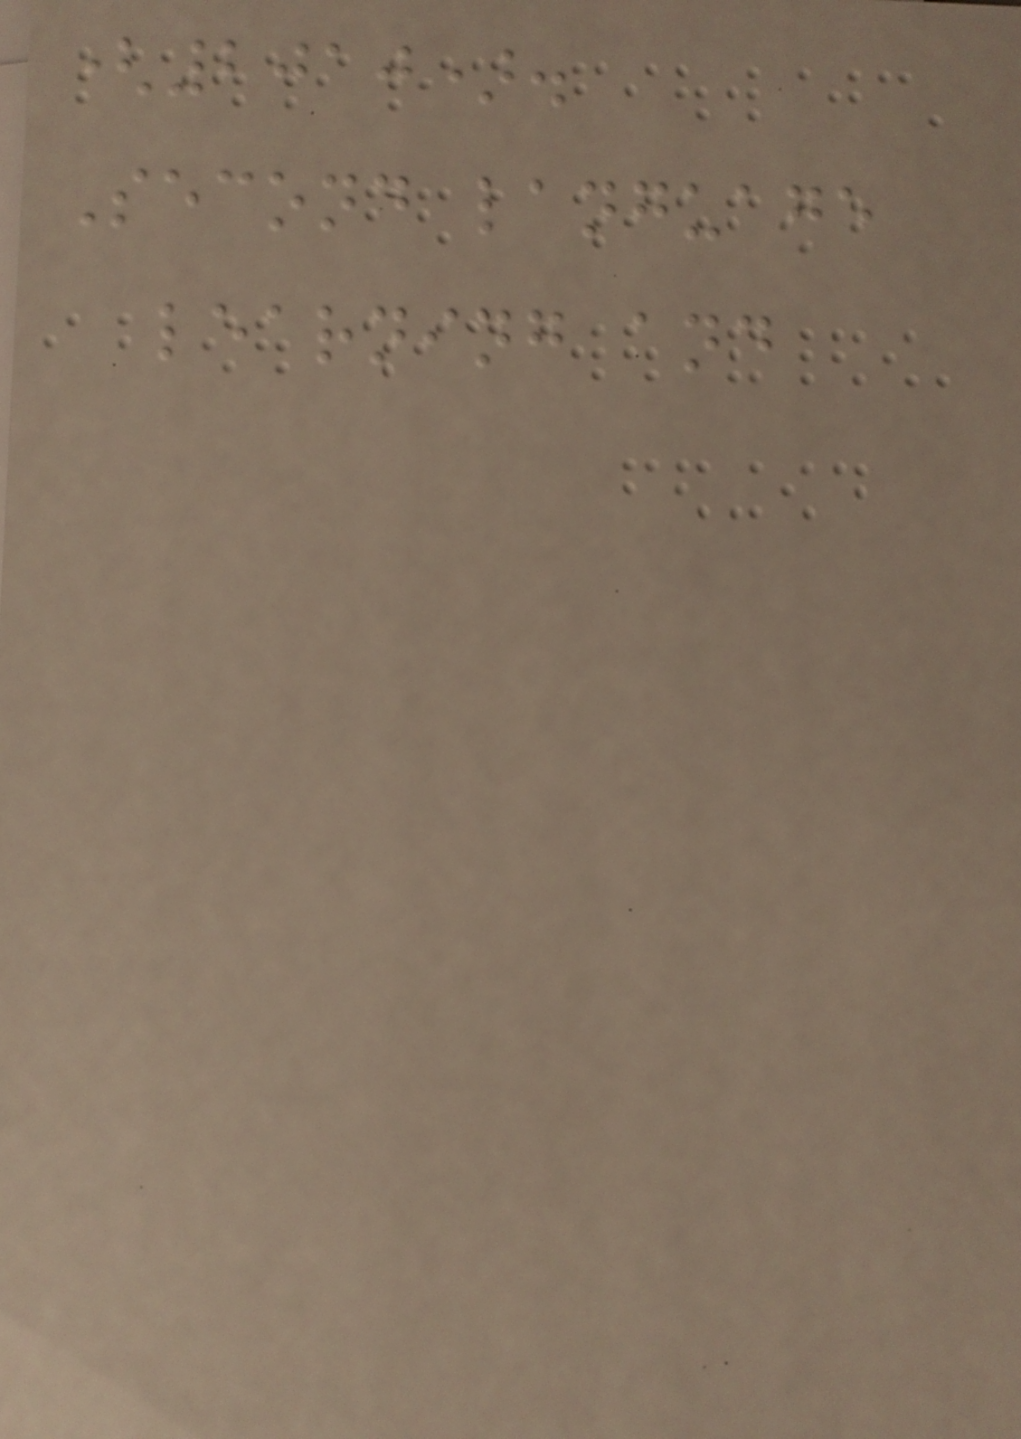(2010).
Second language
learning and
